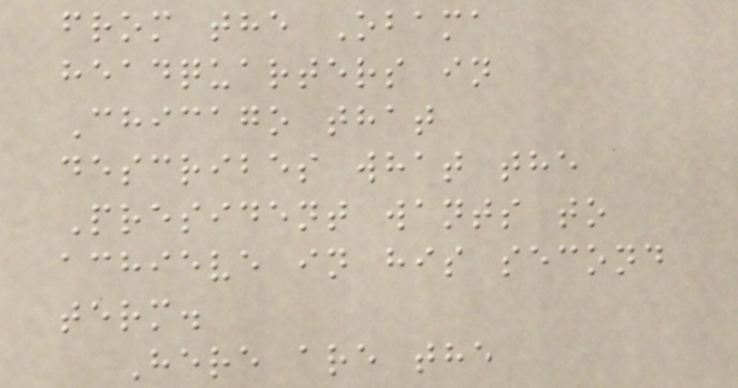from the Obama
headquarters in
Chicago that
describes what the
President wants to
achieve in his second
term.
Here are the
